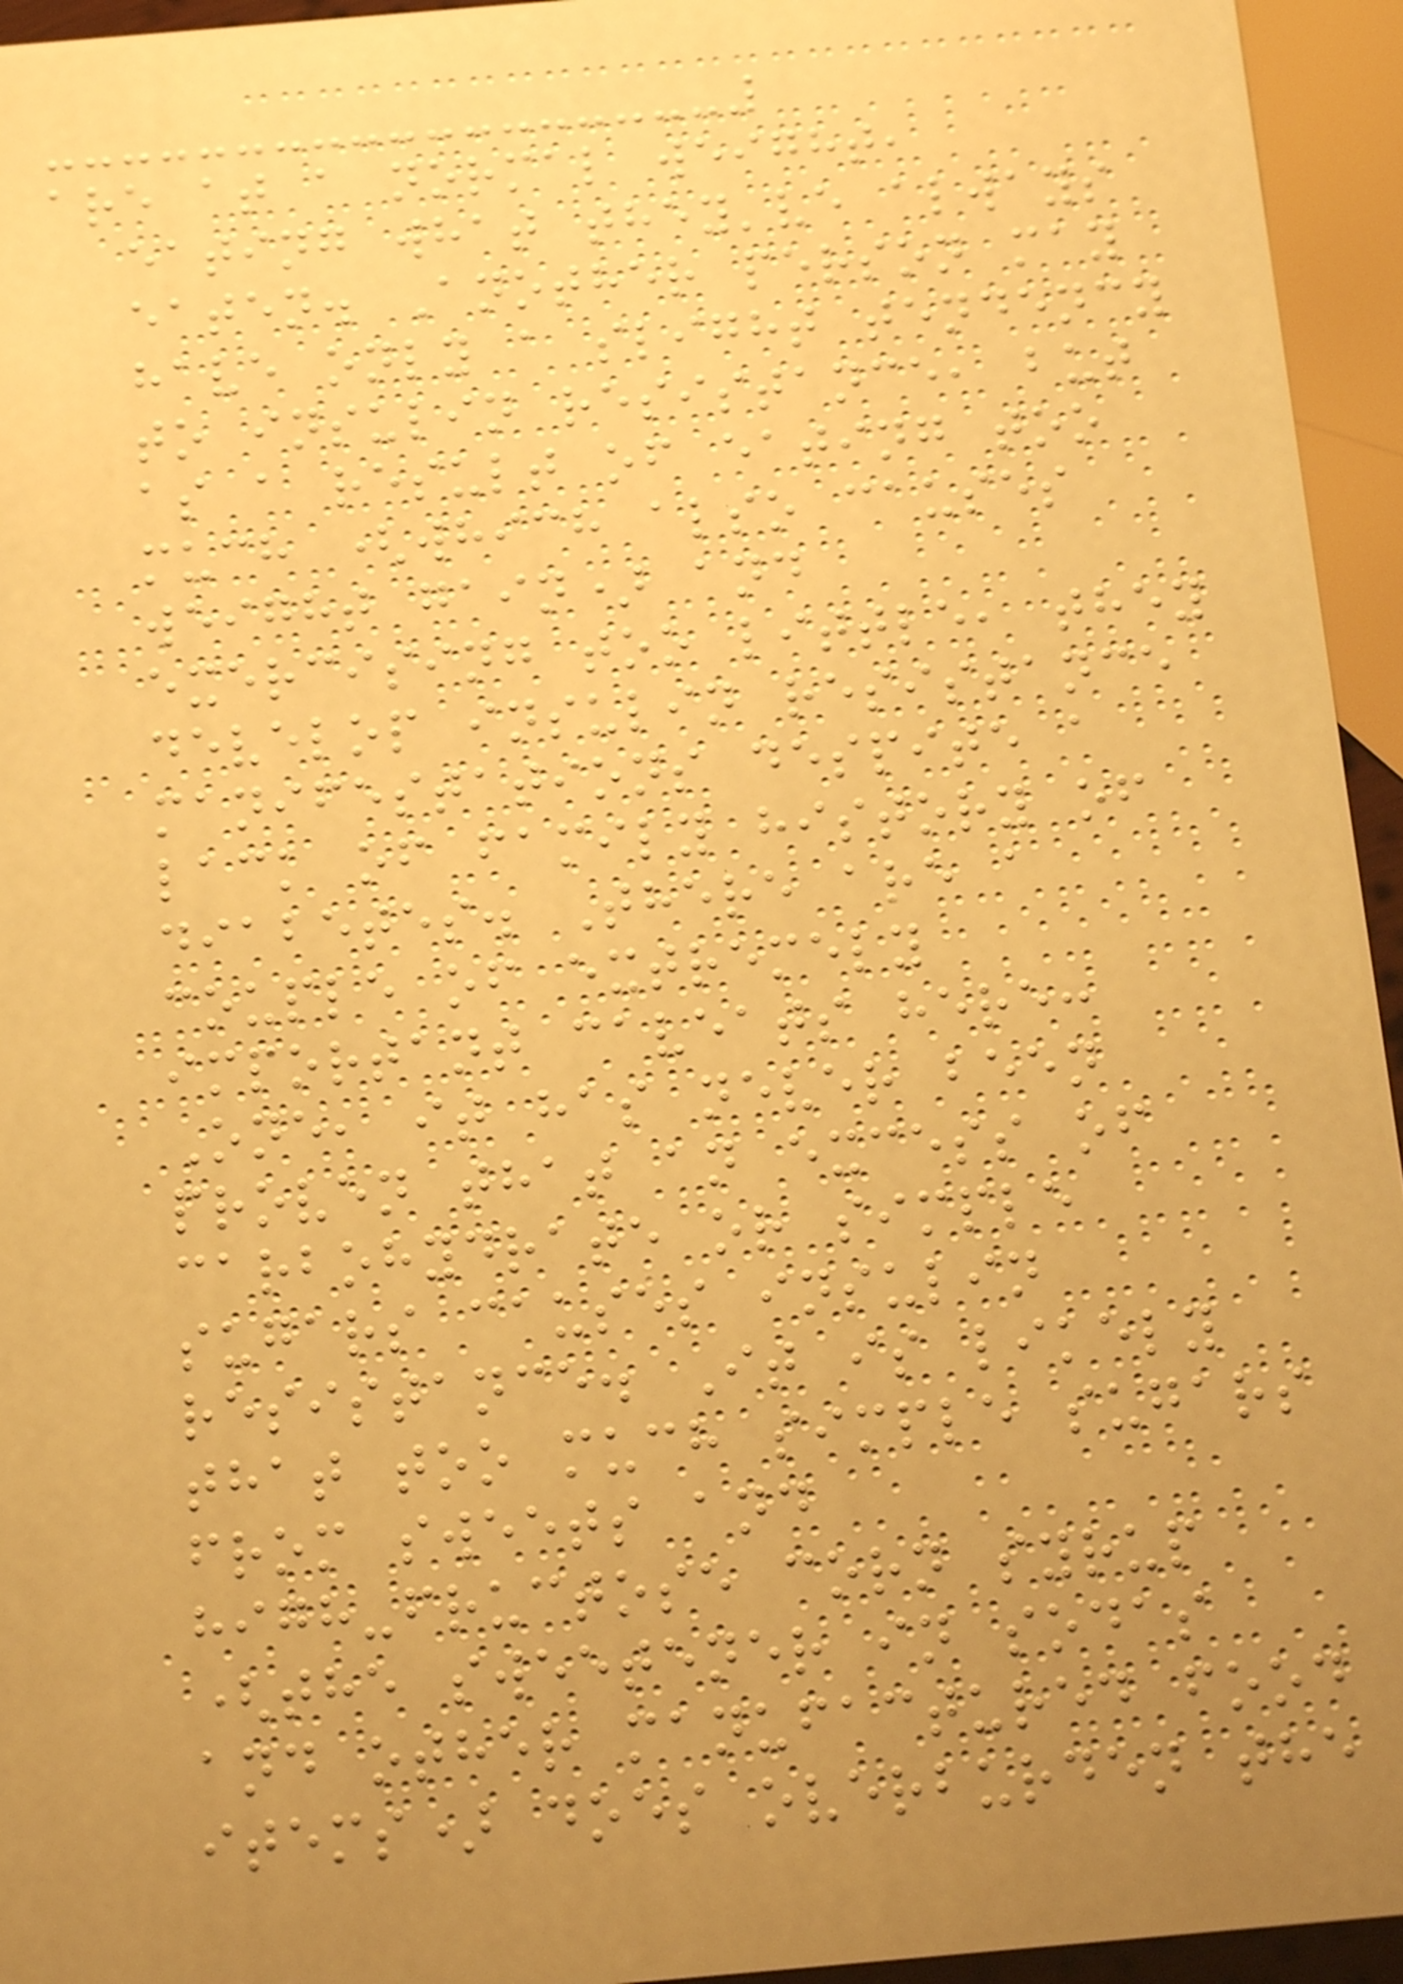are at a normal weight,
eating what they've always
eaten. Another person may
have only a slight tendency
to insulin resistance, but
as a result of eating too
much (which also causes
weight gain) and
exercising too little, they
develop insulin resistance
manifestations despite a
lack of family history of
diabetes. There are a
couple of extremely
important caveats here:
One, it has never been
proven that an excess of
carbohydrate or simple
sugars causes insulin
resistance. It is likely
that too much simple sugars
from sweets and
high-fructose corn syrup
(the sweetener in sodas
and other manufactured food
items) does overburden the
